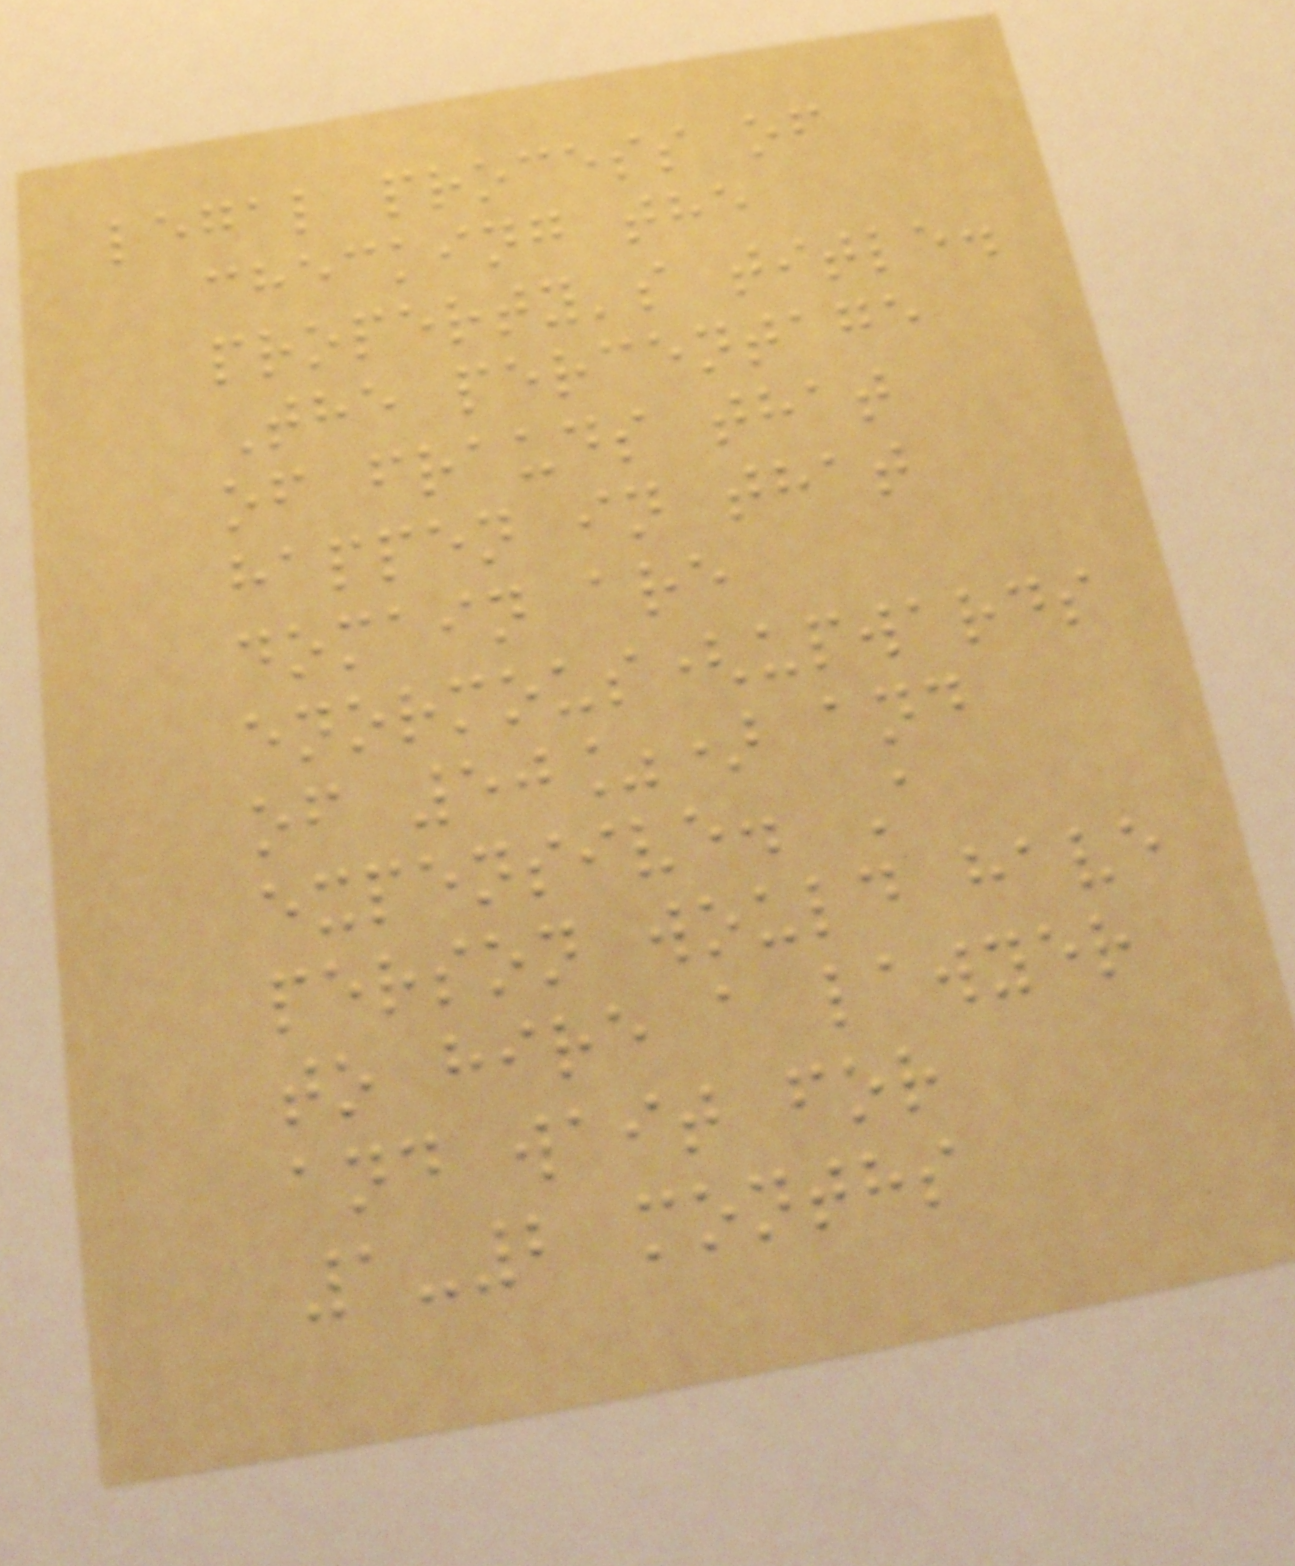legal process of
checking the
property's title.
The percentage
of frauds that
happen in that
domain are
enormous(upwards
of 50%) and
expensive. A
person would have
to hire a lawyer
and wait for
1-2 months
